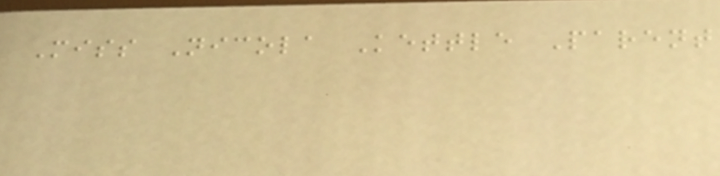Miss Nicola Kettle Parent
